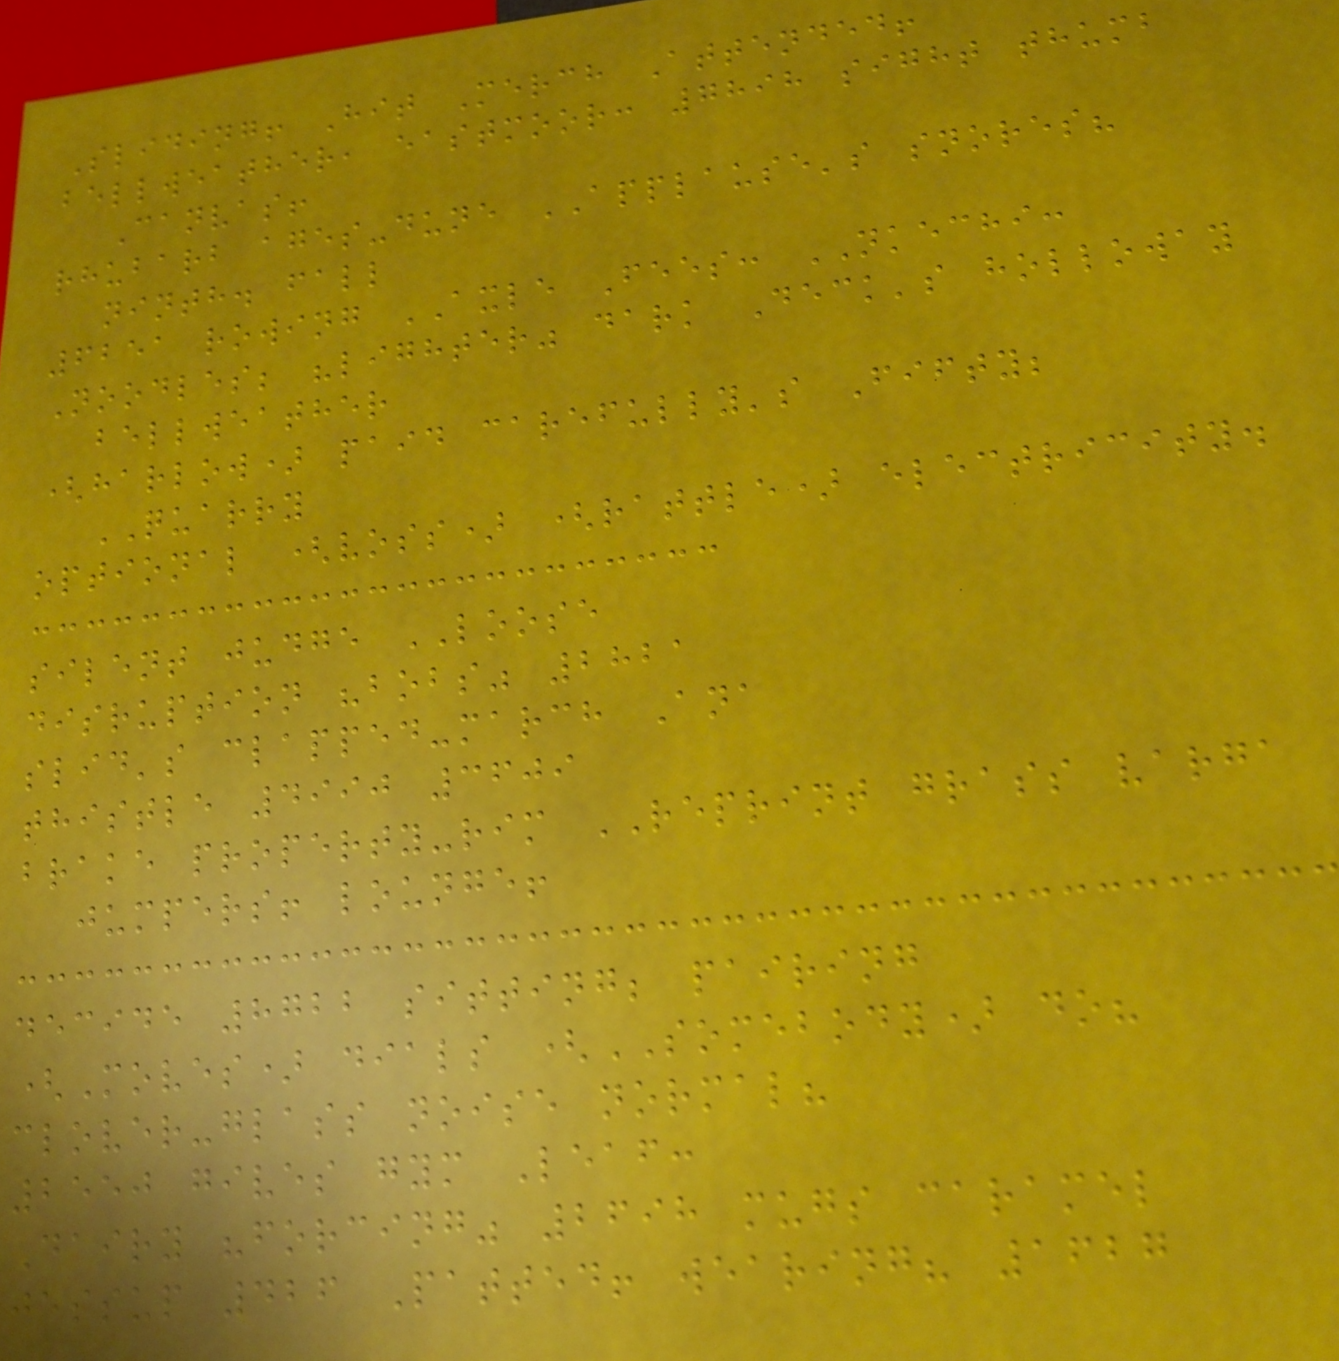Sliding! Hit Merch Attended!
bellweather, eastmoor: 7898 sight thumb
Canvas!
rhubarb ages-dune APPLAUSE's snores?
ninth. fall
6251 rowing AXLE Fees: NKECHI:
Noodles; "lighter" dark Deck's holloway
bellweather
(harlow) paid carefully's Fifty;
QUARRY
optional (voss) (rattle) electricity.
silent judge LOOSE
disruption "bobs" 2821
slid's clapped-march Ana
thistle 4990 3609
brake property-rim REPRINT grass varga
jumpers! lounge!
decide 8722 sitting; pairing
(Moves) dials (SOMEBODY) do?
clover-glass noise normal?
2550 gives gym Leaf:
Dairy "forcing" 2698 mugs caramel
jessup 426 Patted! wearing? 1627
